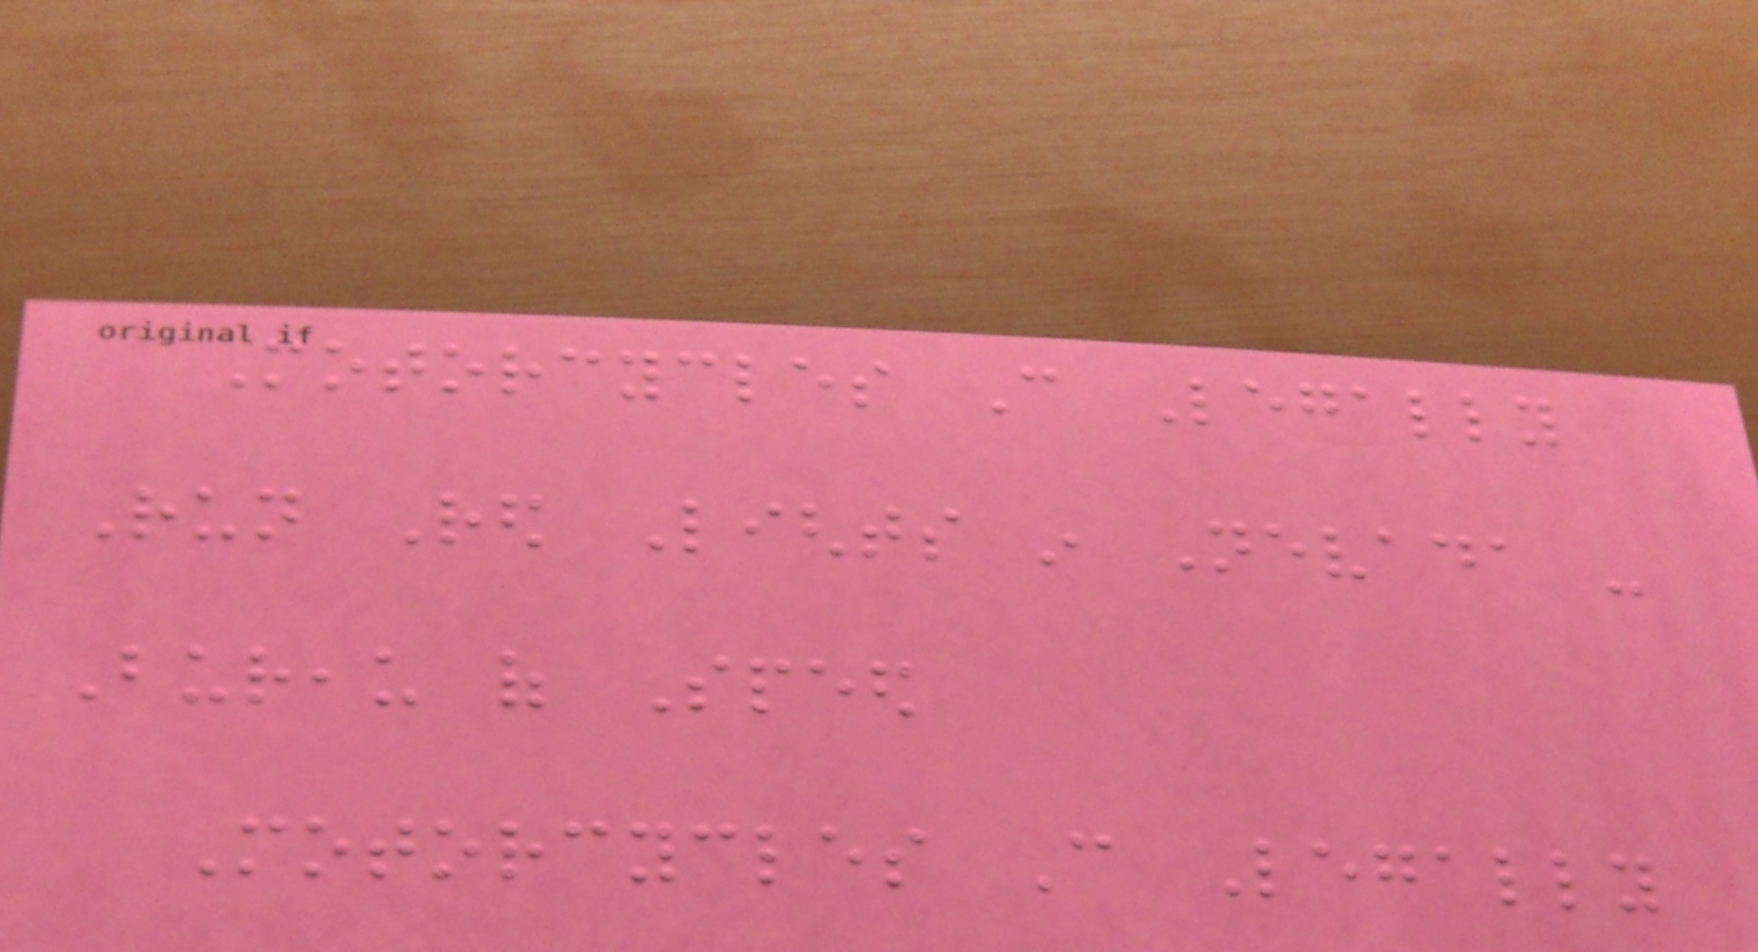Motorcycles Can Legally
Run Red Lights in Nevada -
Bureau of Speed
Motorcycles Can Legally
